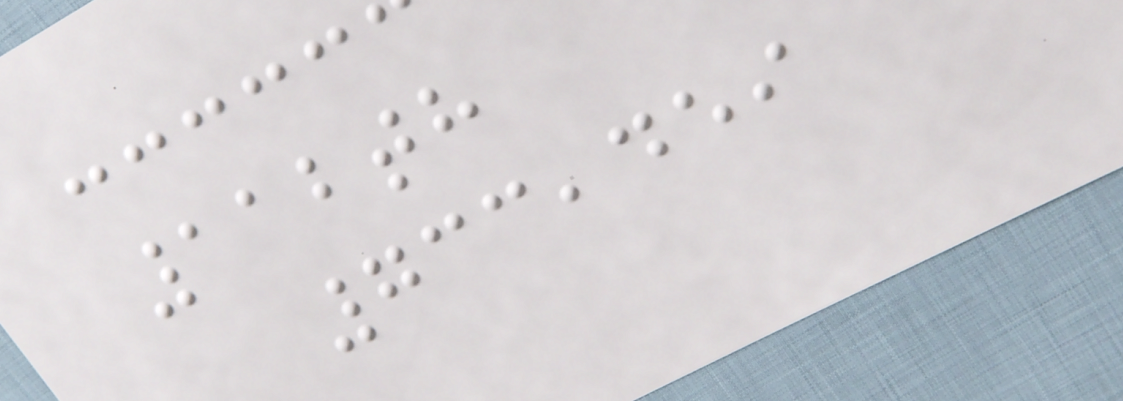112th
733,459
